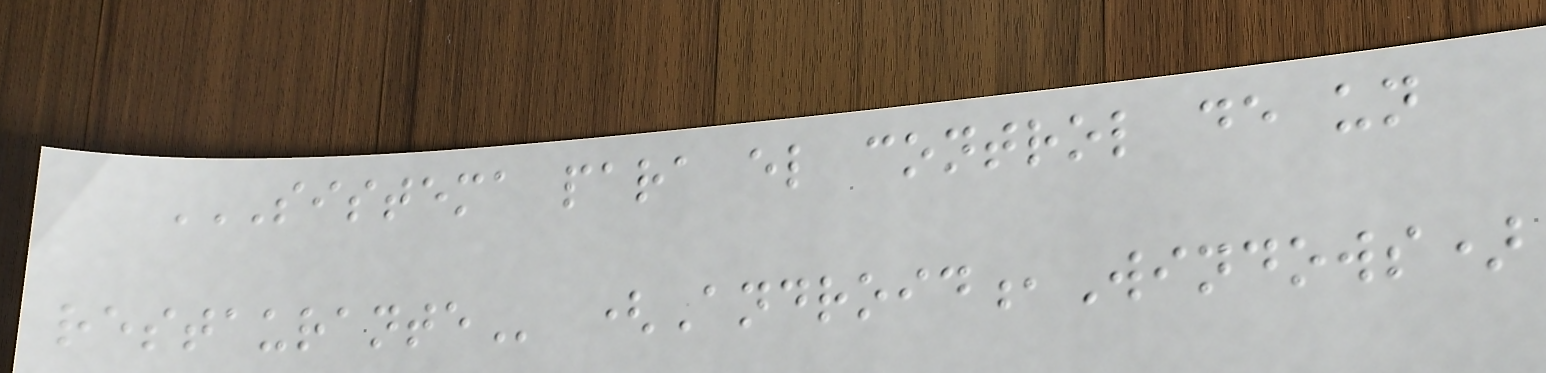SISTEMA PARA EL CONTROL DE UN
RESTAURANTE (Android,Windows)
